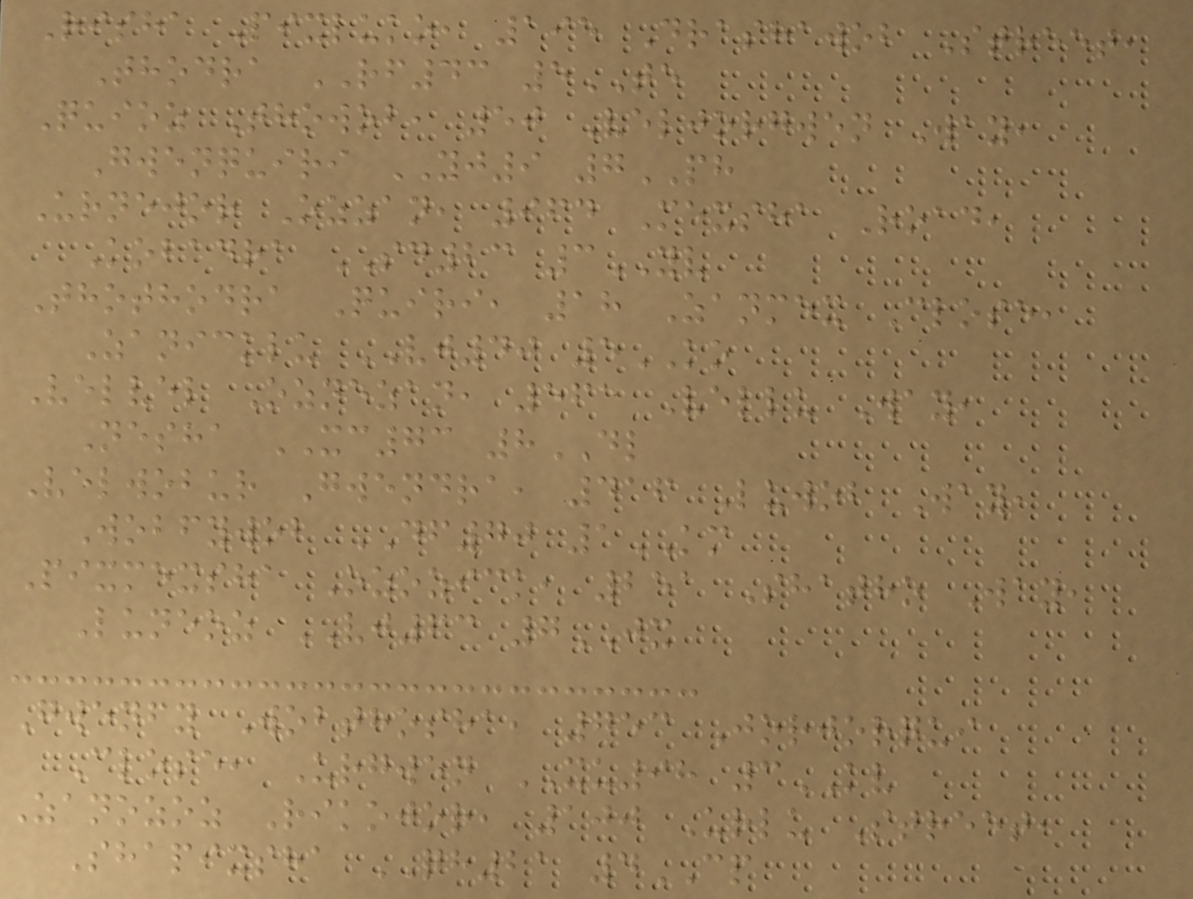Risha Pixluko, 195 Drashawob Street,
Thodra RF43 5TE
Quioz Thowob, 50 Veljorgwen Way,
Gwenquiri YJ9 7PH
Urnejor Ozzan, 964 Mexsha Road,
Kobadra SD23 3YV
Thothodra Quiri, 18 Zanmex Close,
Zanicklu VJ40 5KO
Velvel Oznezan, 561 Vellu Way,
Nesha XC73 8DL
Velwobur Gwendra, 416 Luwob Way,
Wobfywob DF70 1KM
Pixmexsha Ozozick, 251 Shatho Way,
Luneoz VJ63 7JX
Gwenfy Wobthosha, 753 Jorjorqui
Close, Urgwen XU98 3KV
Zanozoz Rikojor, 100 Urlu Street,
Shapixsha QH21 4CP
